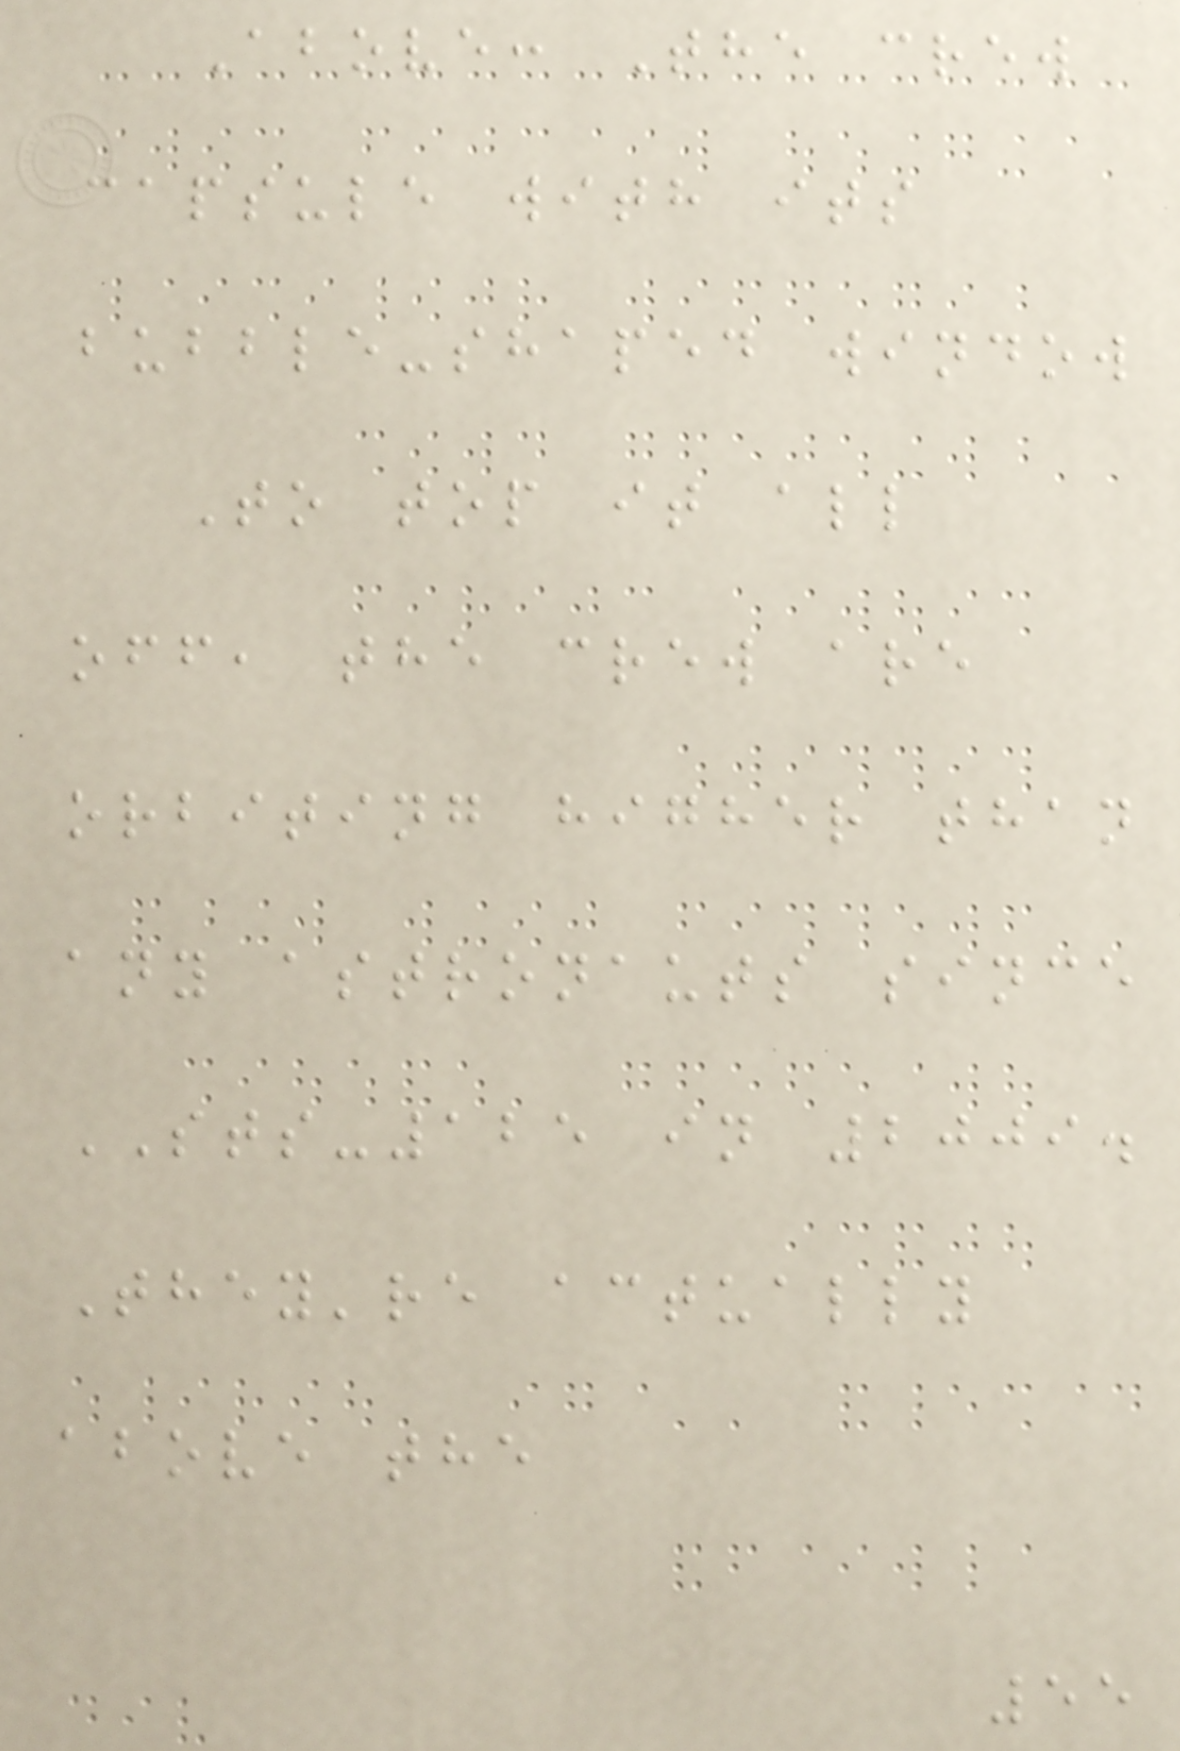Above: The crew
capsule with its
bubble-shaped window
To top it all
off, the crew are
orbiting higher than
any astronauts since
STS-125 in 2009.
They're actually
above the
55
